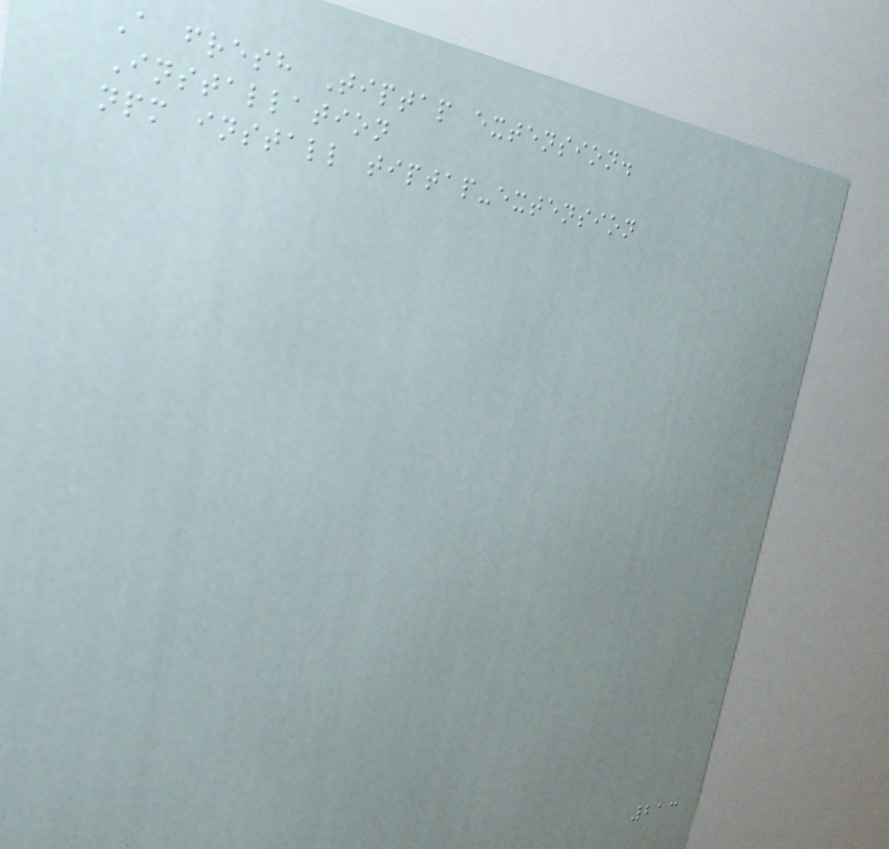A fresh Tiptap extension.
Installation
npm install tiptap-extension
213
